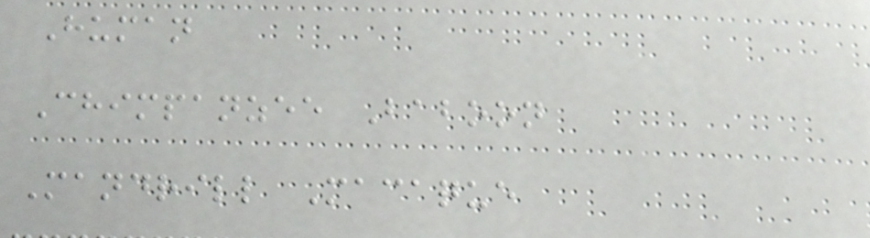Human
Chimpanzee Baboon
Mandrill Macaque
